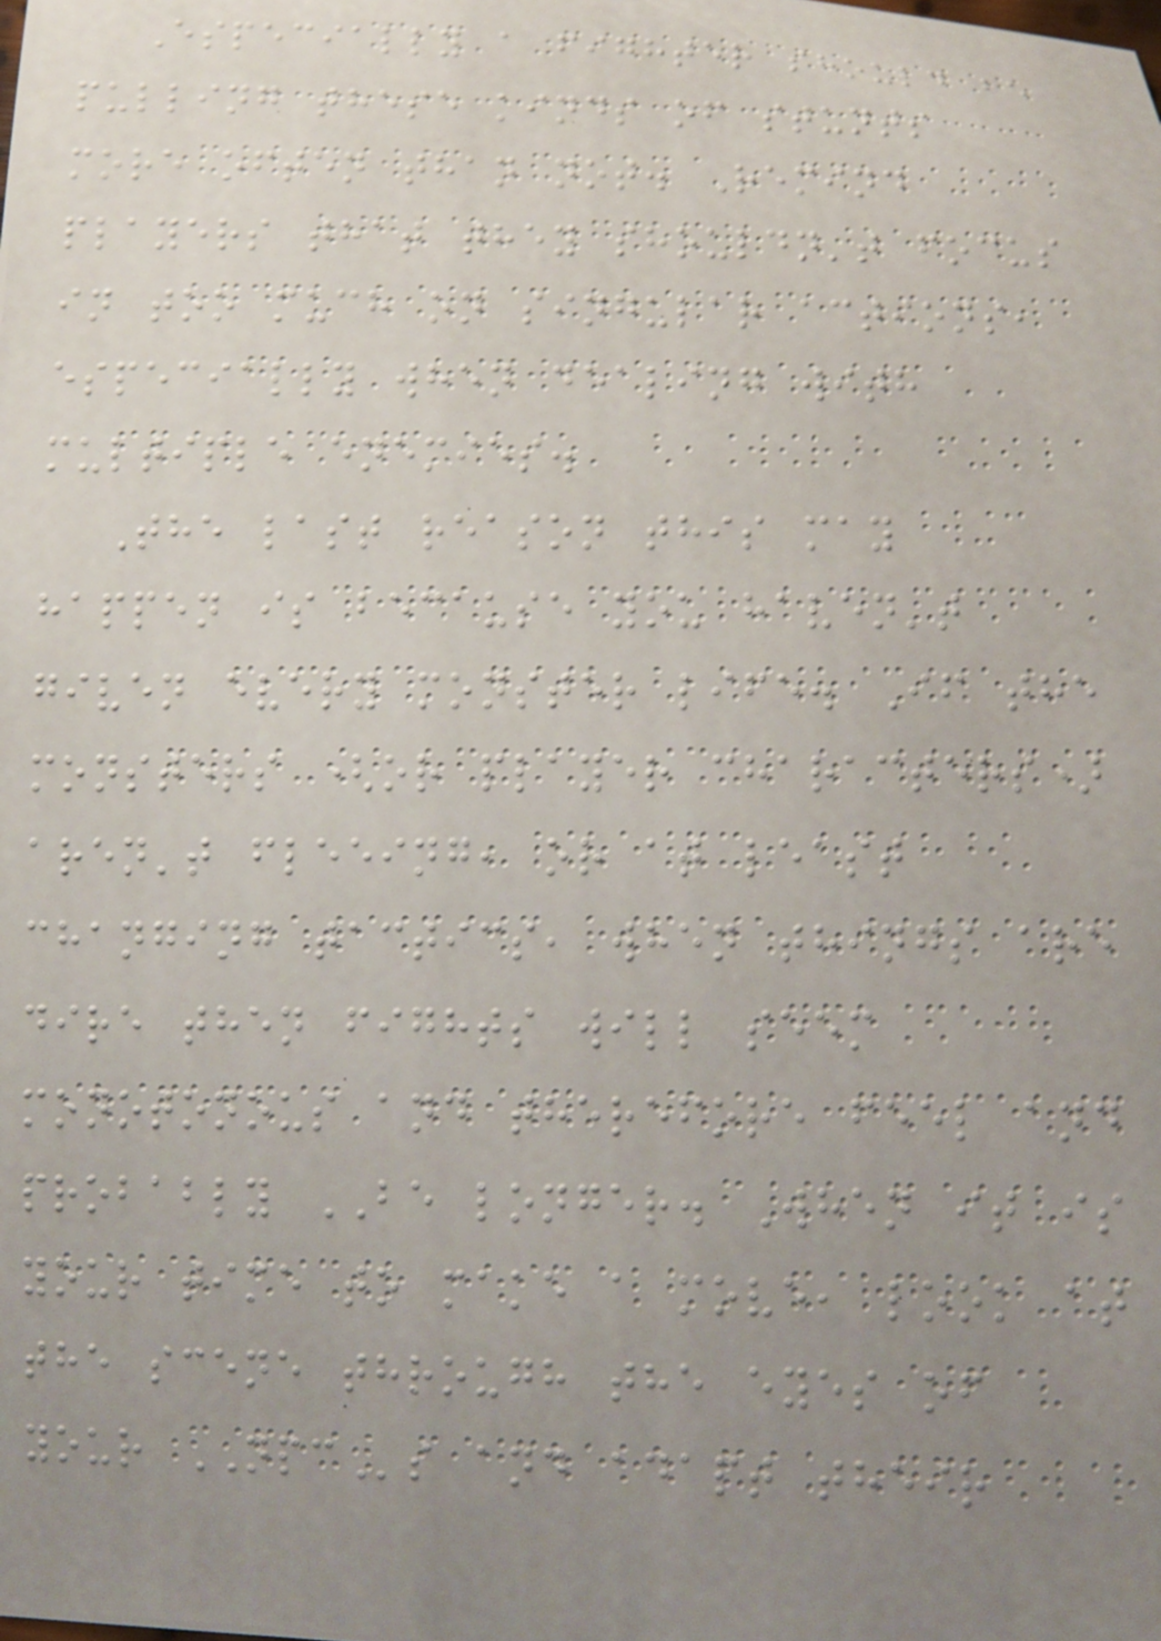Especially a fighter should be
pulling these kinds of stunts
more often than not. Remind
players that they shouldn't focus
in too much on singular actions,
especially when dealing with
multiple enemies.
The last reason this may
happen is because you haven't
given every monster life. If the
monsters (or player characters)
aren't fleeing, or at least
changing tactics, when things are
dire then fights will seem
monotonous and therefore feel and
probably BE longer. When it is
your time to make a move, look at
the scene through the eyes of
your NPCs and adapt their
